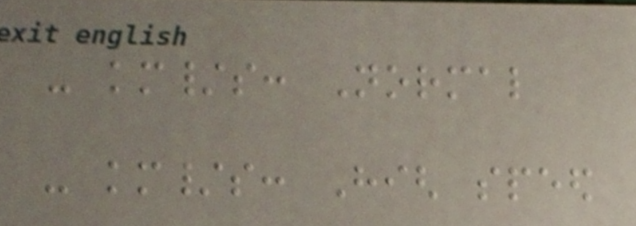- km/s: Normal
- km/s: High speed
